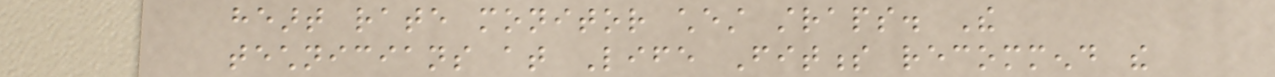heart rate monitor chest straps. The
technicians at Life Fitness recommend the
